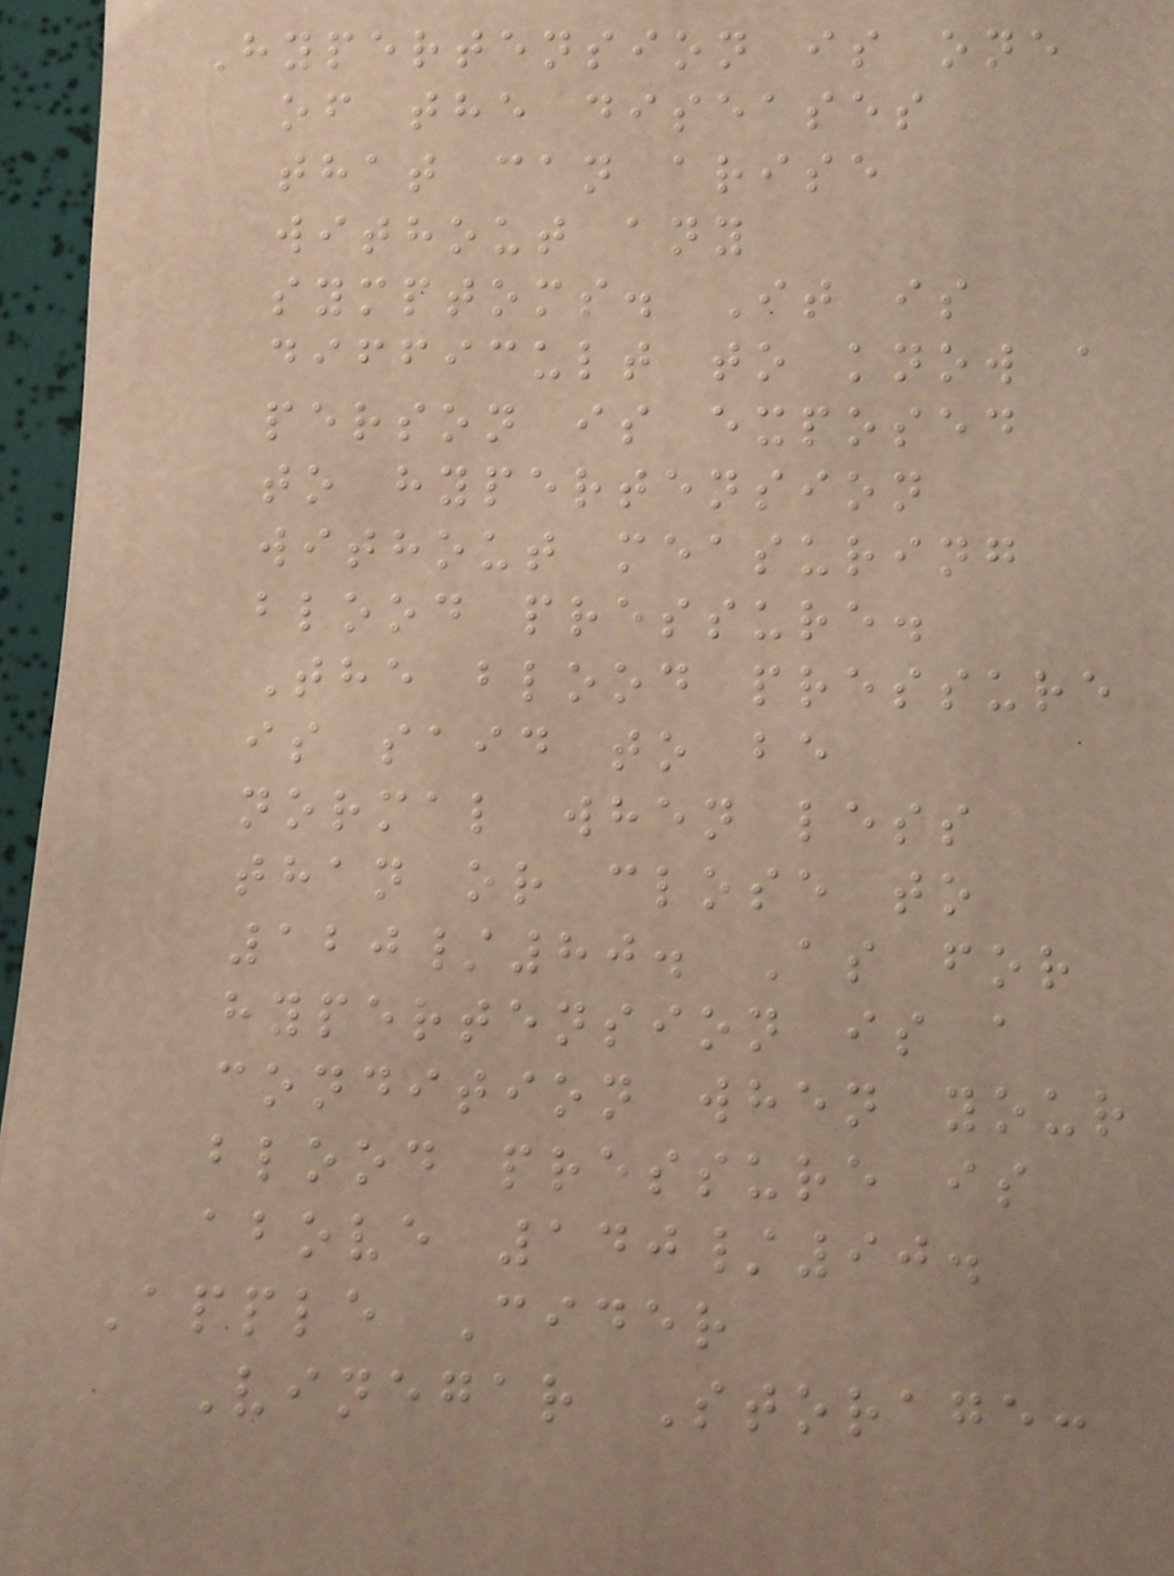Hypertension is one
of the diseases
that can arise
without any
symptoms. It is
difficult to know a
person is exposed
to hypertension
without measuring
blood pressure.
The blood pressure
is said to be
normal when less
than or close to
120/80. As for
hypertension is a
condition when your
blood pressure is
above 140/90.
Apple Cider
Vinegar Storage:
